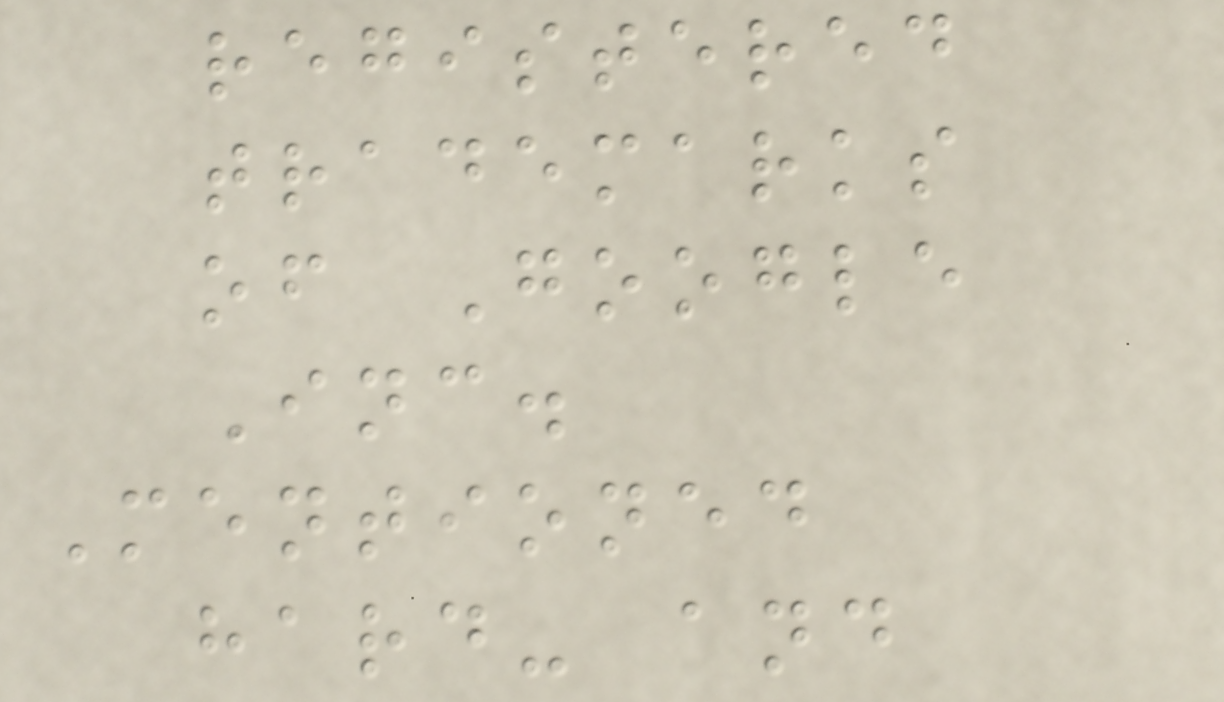registered
trademarks
of Google
Inc.
Mentioned
hard- and
